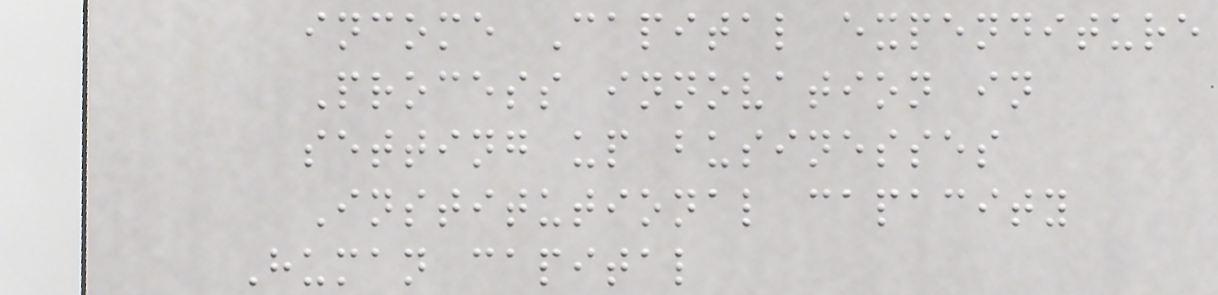income Capital expenditure
Process innovation in
setting up businesses
Institutional capacity
Human capital
